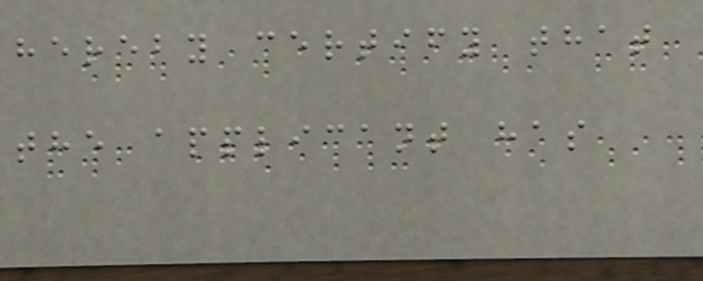hereby certify that
the applicant has
